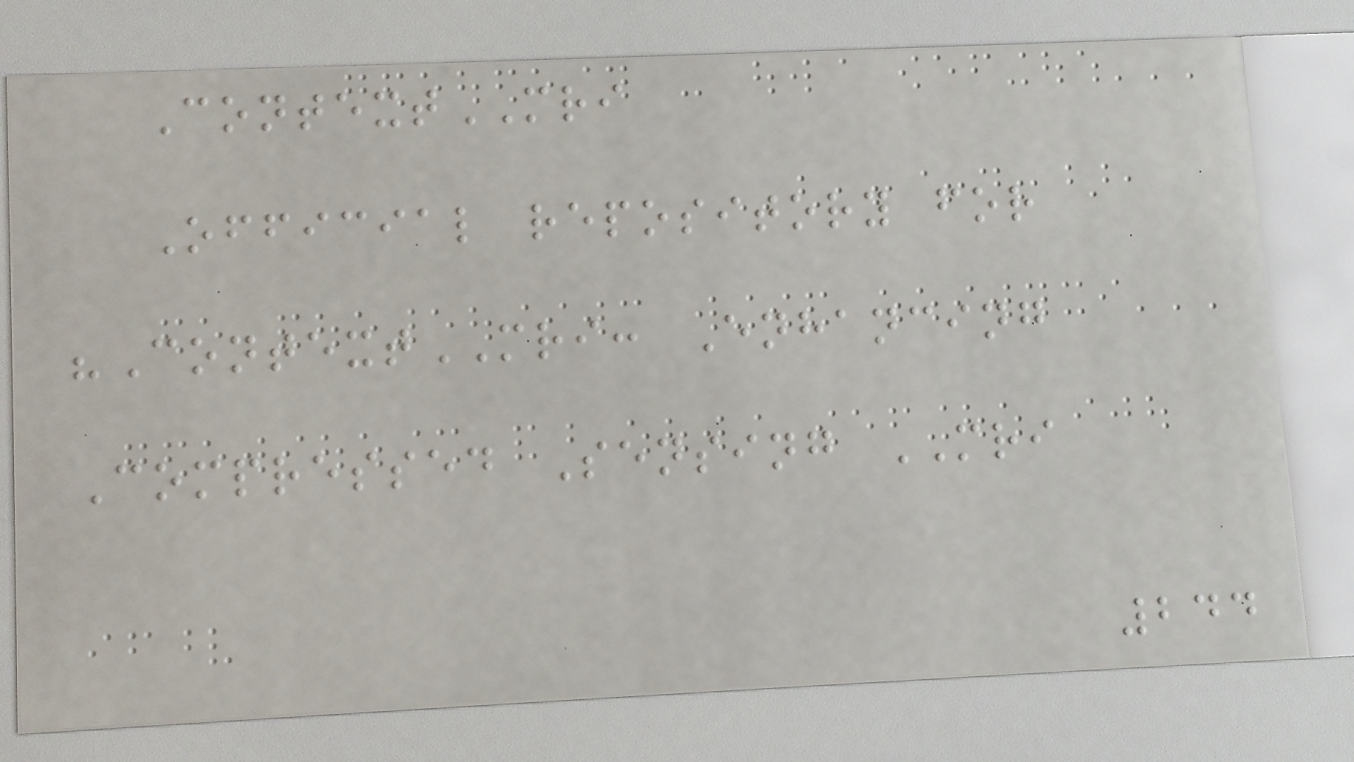ContextMRI
Official repository for
"ContextMRI: Enhancing
Compressed Sensing MRI
244
